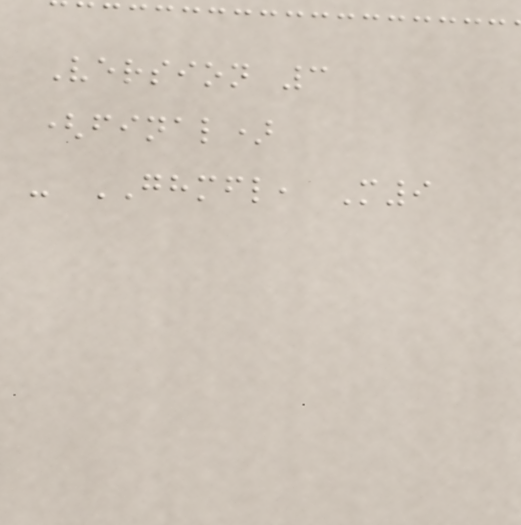Version 3
(final)
- GHMFL, M9
